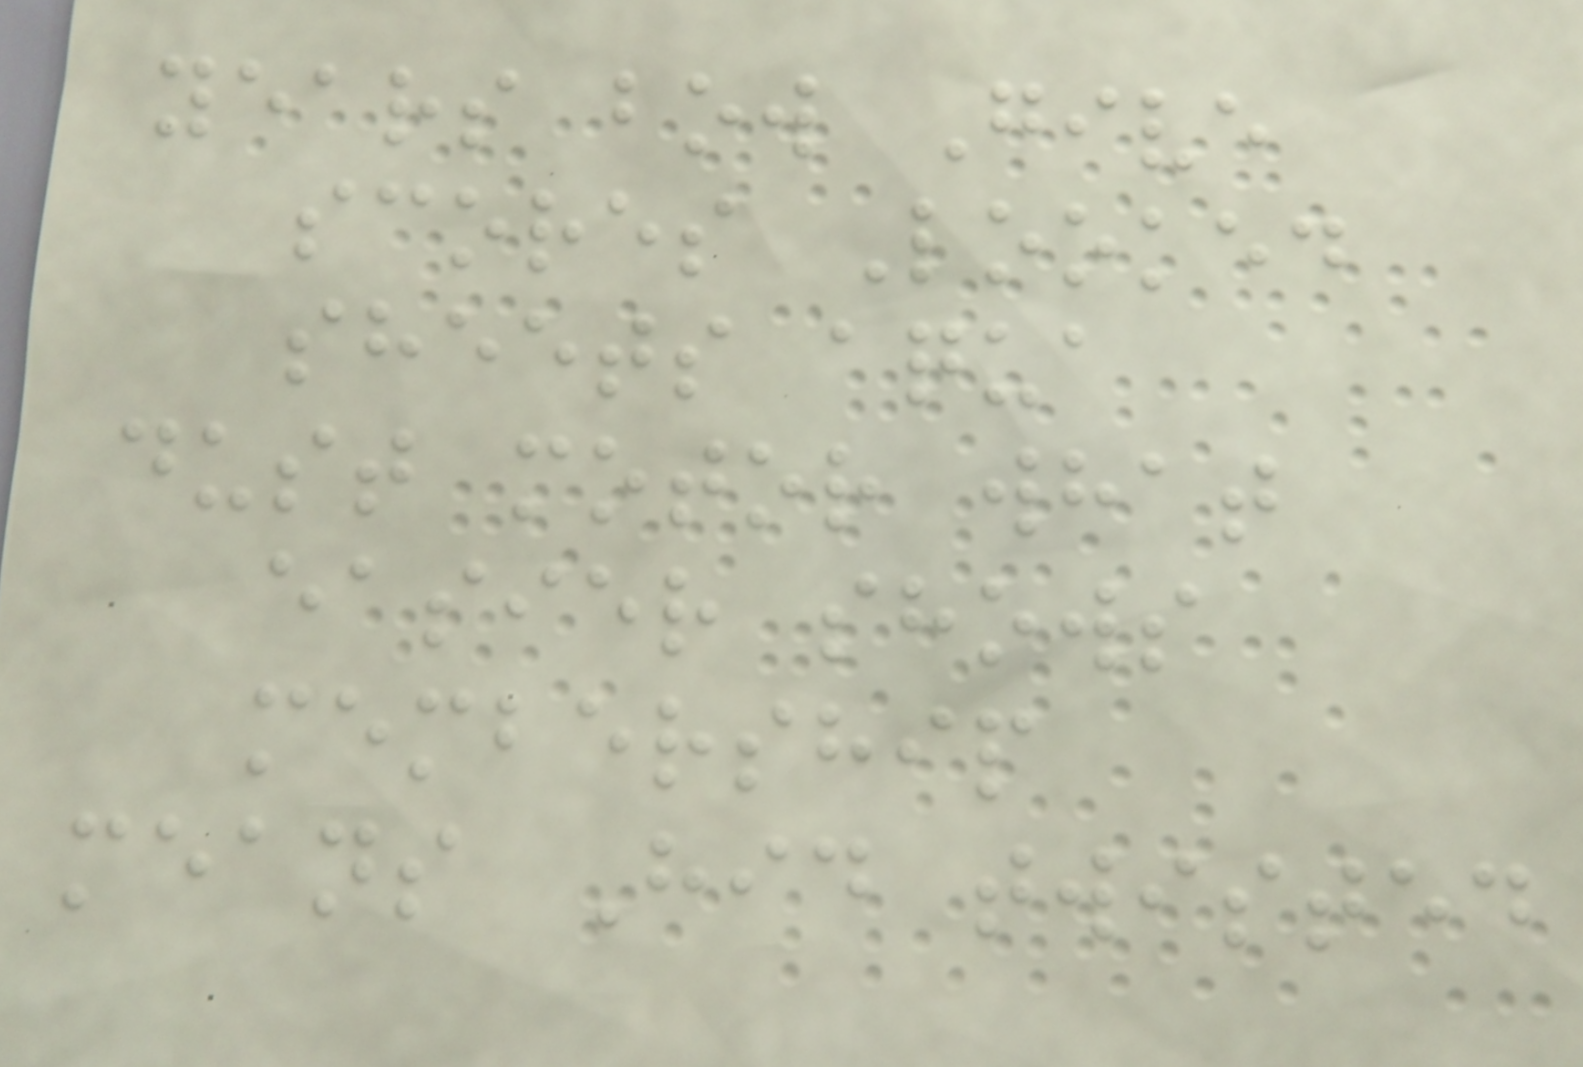years bow Give
scores Looked
sheets aqua
dust motor what
easier shows
membership
means Hid twisted
